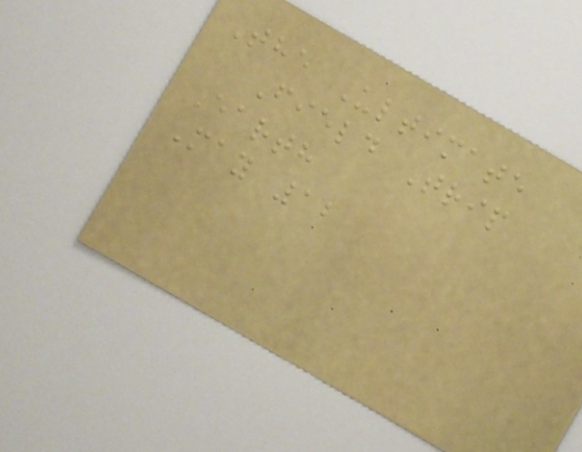The Ultimate
Field Trip
Earth
May 12
